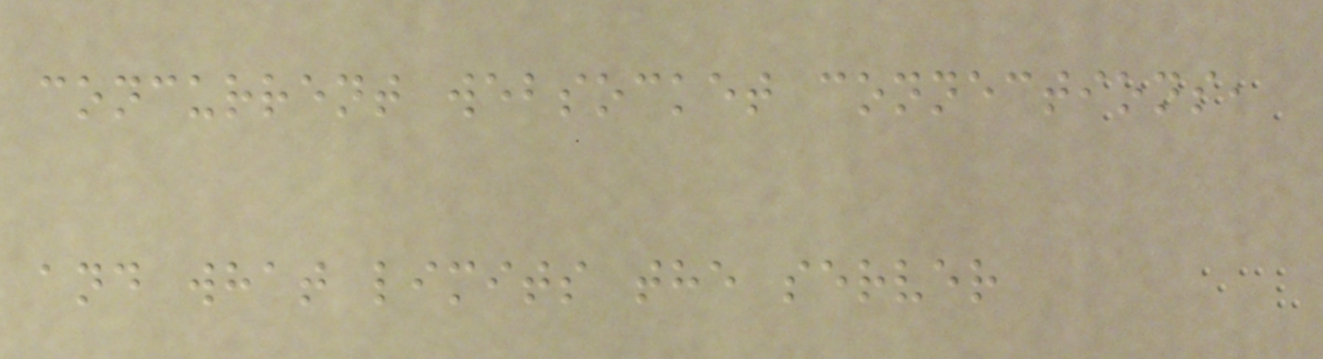concurrent websocket connections,
and what limits the server
